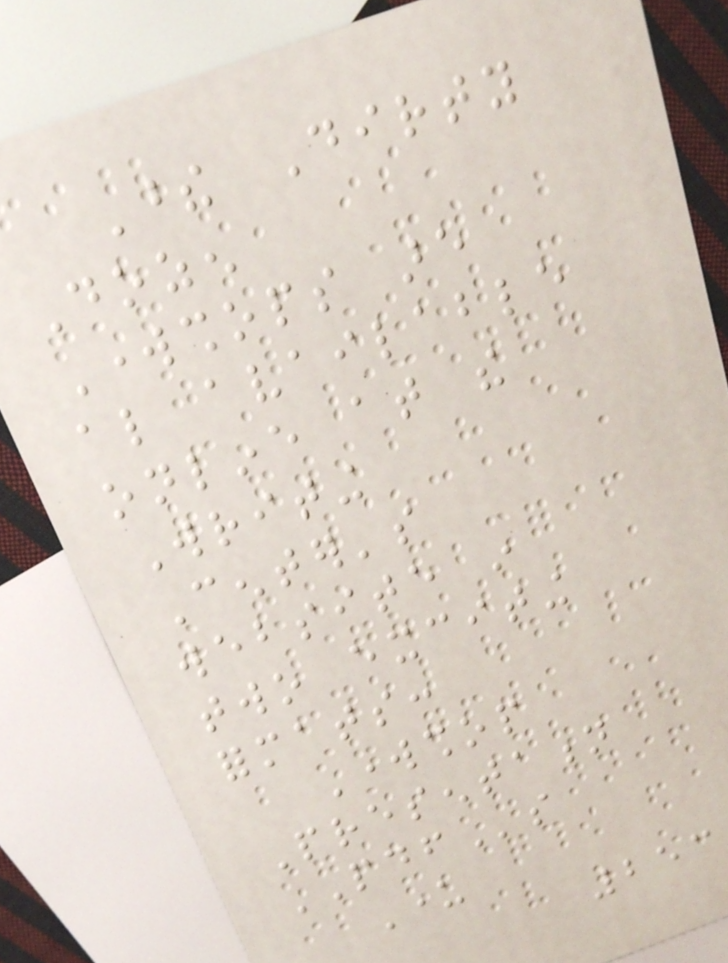These Dirty
Dozen
Workshops are
also available
online at the
Writing
Center's
website in
two exciting
formats:
Workshop
Presentation
PDFs
Under
253
